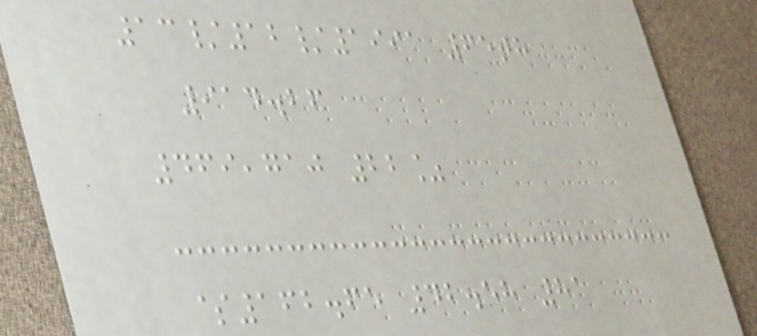13/12/1991 65th
914.26
469,710 22%
$162.65 42.58 81
